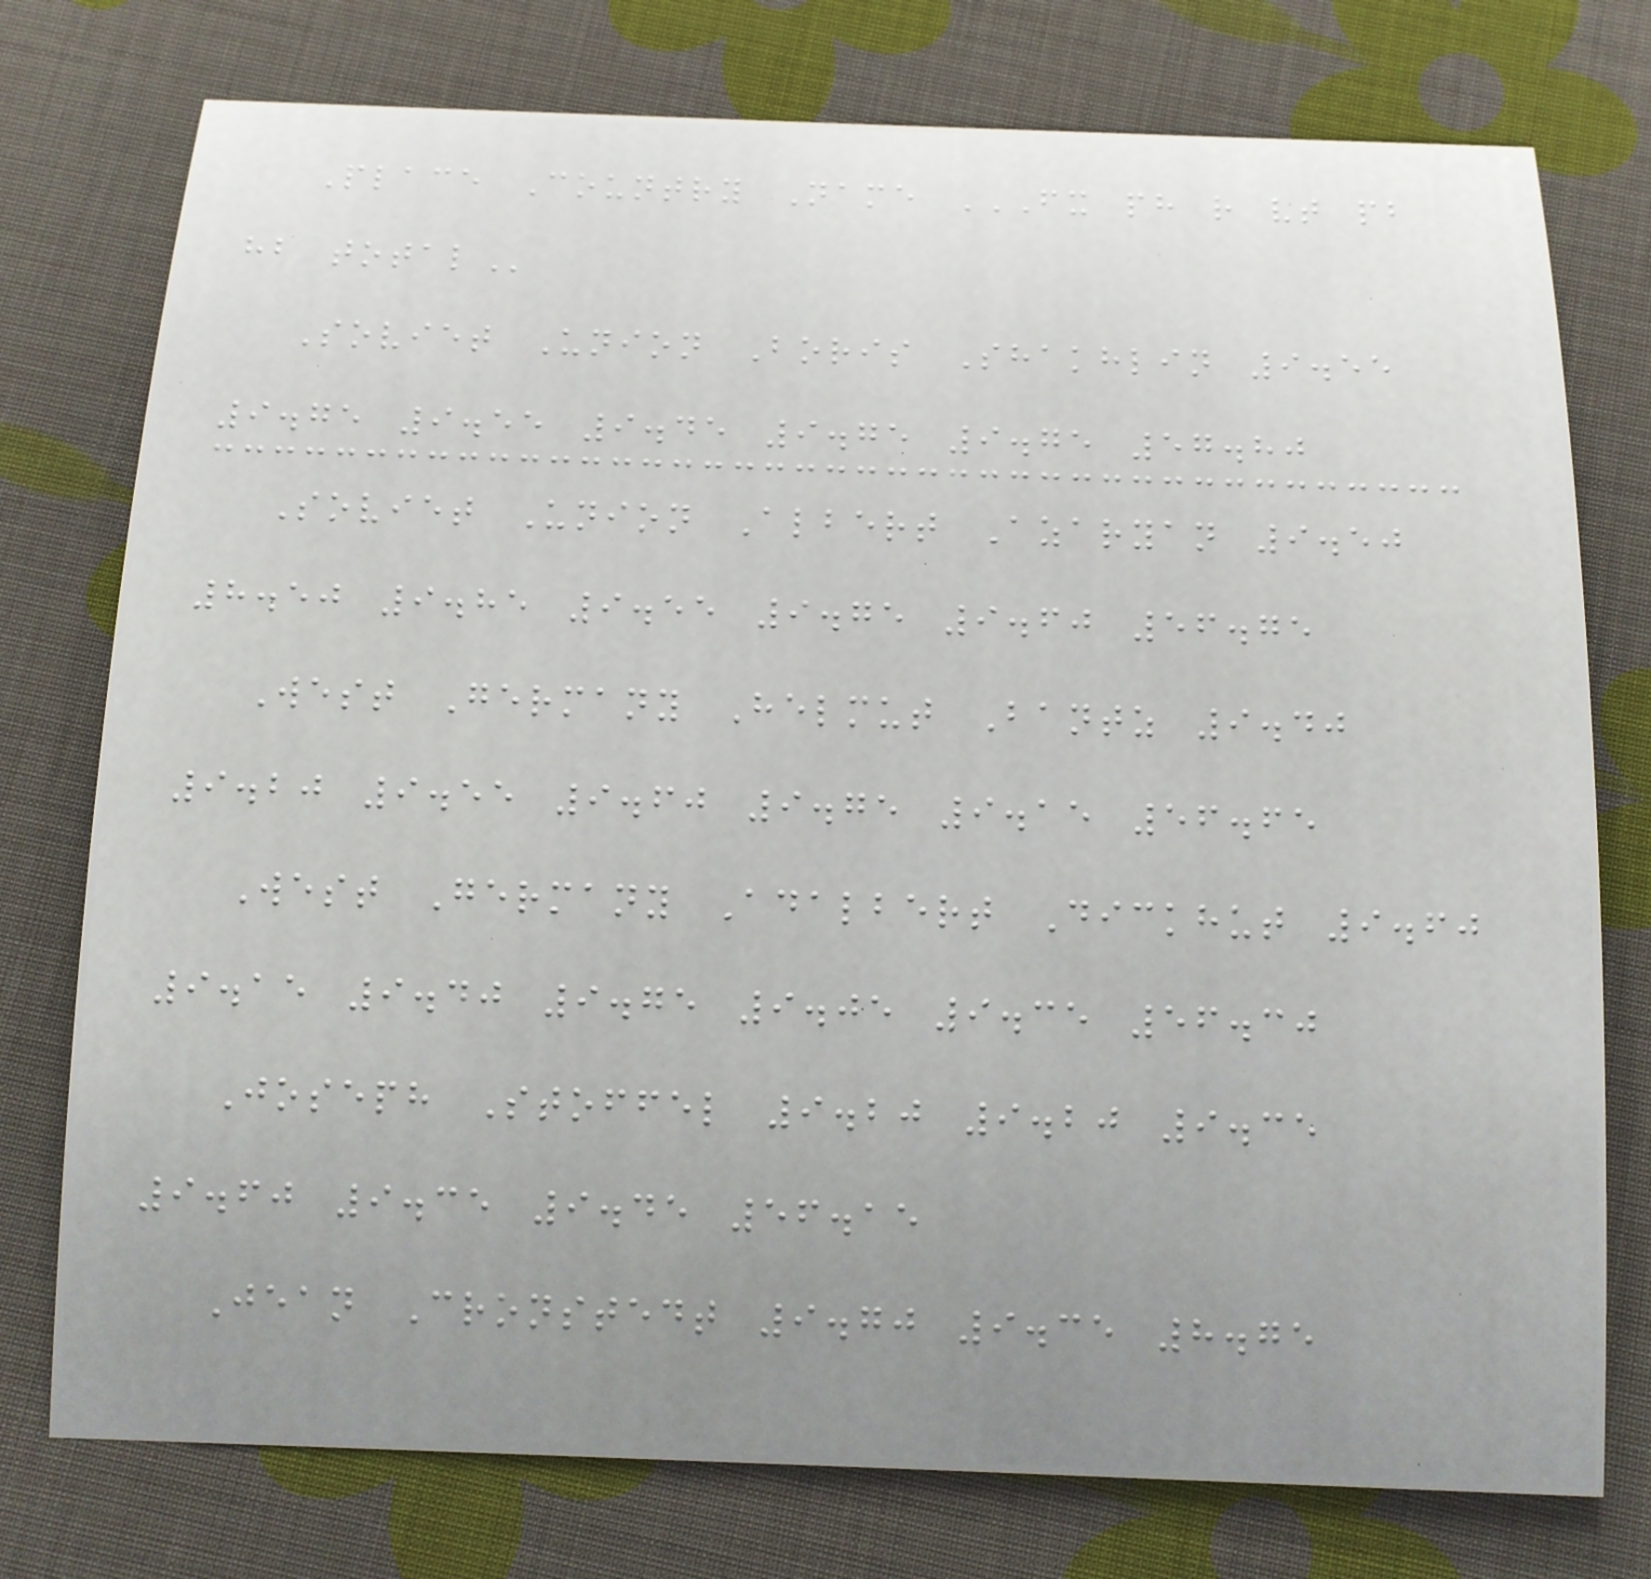Place Country Name FX PH R VT PB
HB TOTAL
Soviet Union Boris Shakhlin 9.55
9.75 9.55 9.45 9.75 9.75 57.80
Soviet Union Albert Azaryan 9.50
8.50 9.85 9.55 9.75 9.60 56.75
West Germany Helmut Bantz 9.40
9.20 9.55 9.60 9.75 9.15 56.65
West Germany Adalbert Dickhut 9.60
9.15 9.40 9.75 9.05 9.35 56.30
Joseph Stoffel 9.20 9.20 9.35
9.60 9.35 9.45 56.15
Jean Cronstedt 9.70 9.35 8.75
